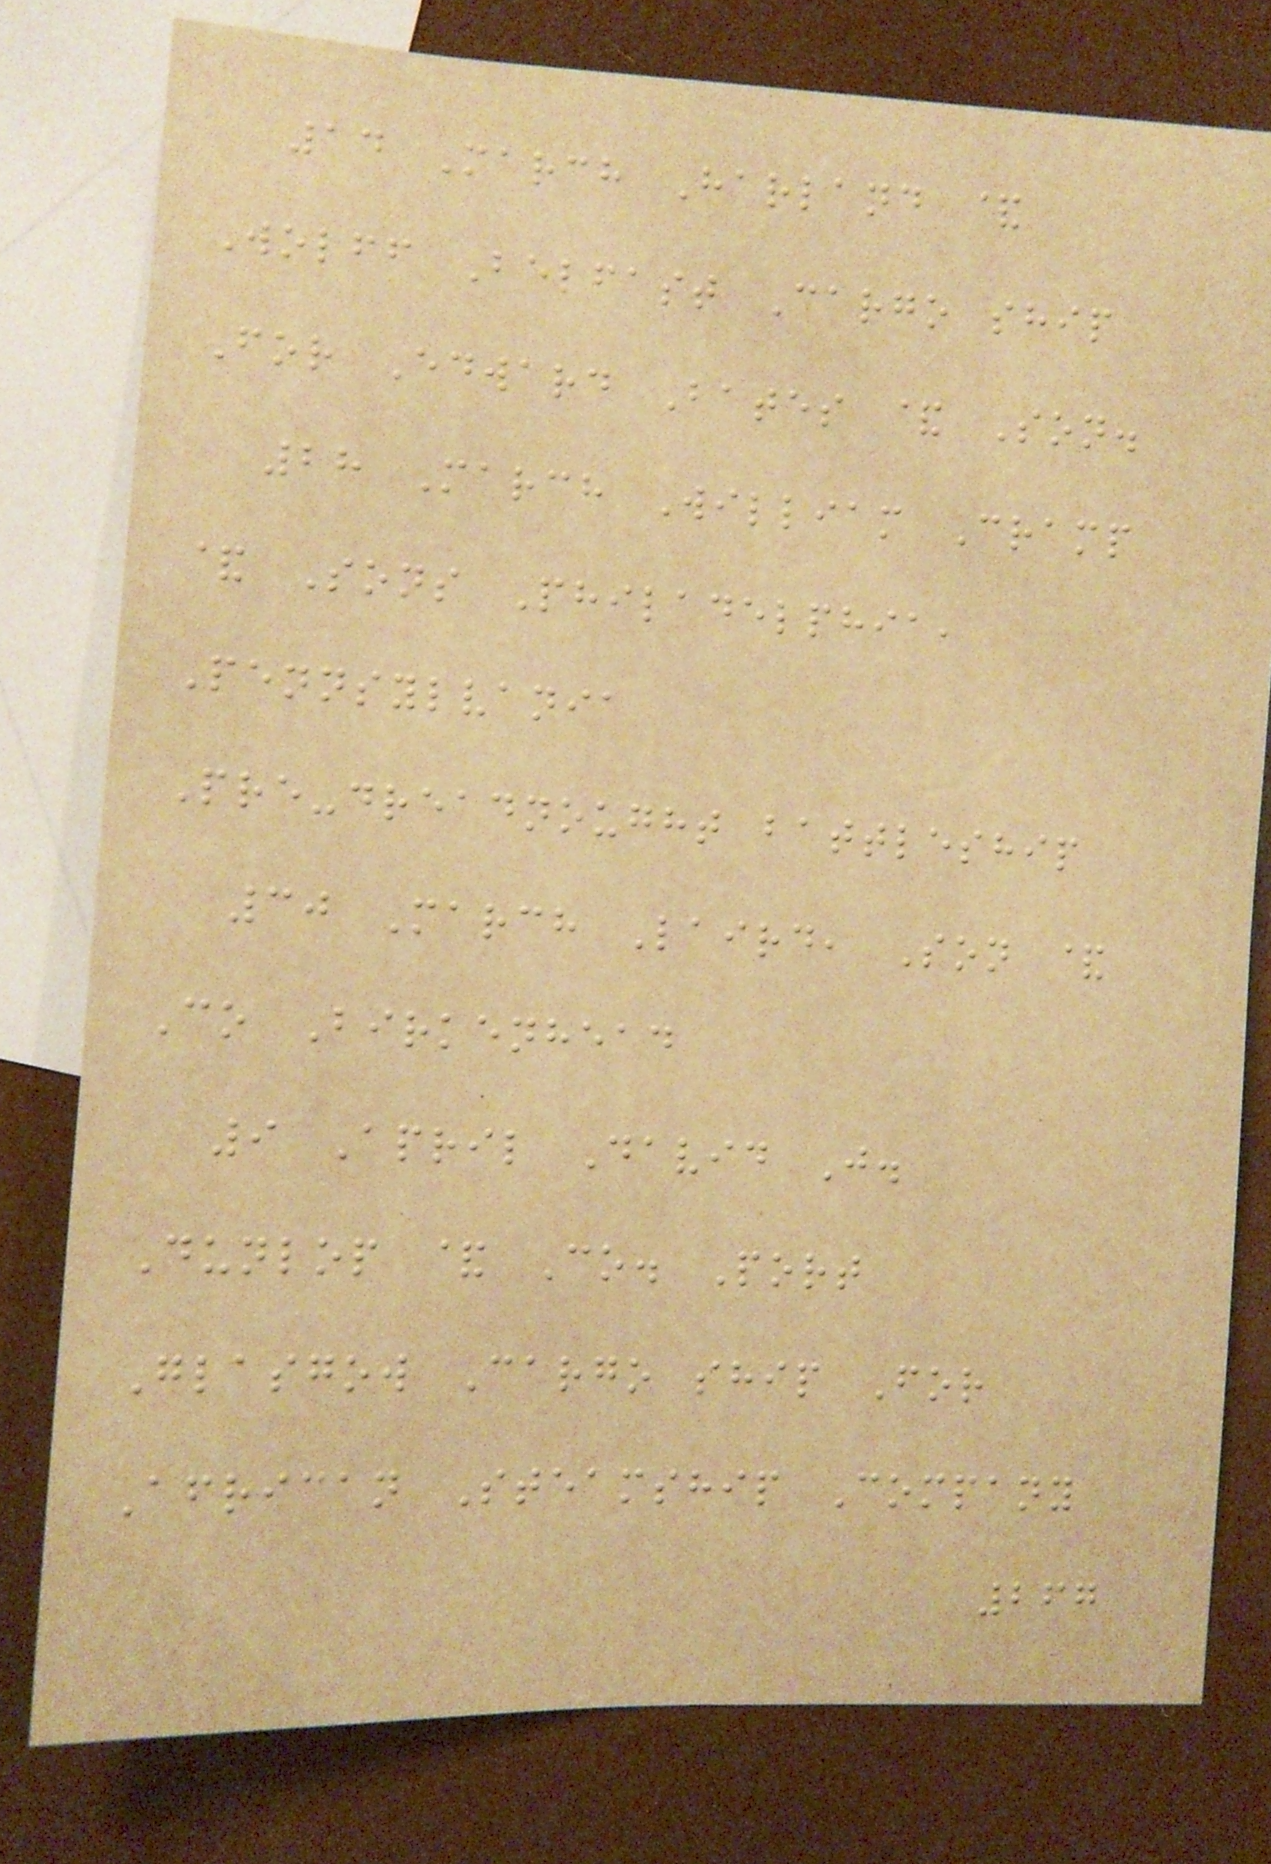14 March Harland &
Wolff Belfast Cargo ship
For Edward Bates & Son.
28 March William Cramp
& Sons Philadelphia,
Pennsylvania
Pre-dreadnought battleship
30 March Laird, Son &
Co Birkenhead
9 April David J.
Dunlop & Co. Port
Glasgow Cargo ship For
African Steamship Company
267
